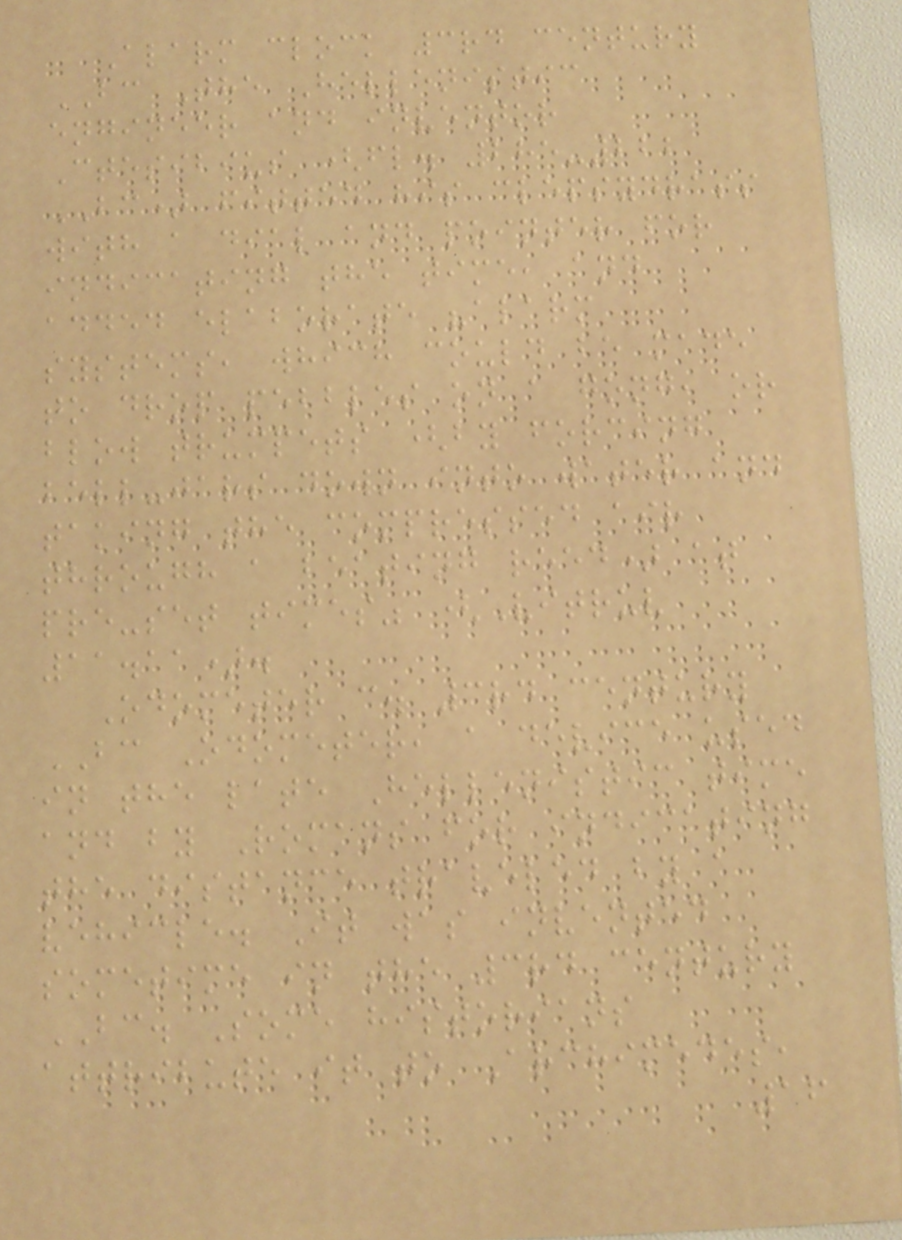Alarm clock 3rd century
BC The Hellenistic
engineer and inventor
Ctesibius (fl. 285-222
BC) fitted his clepsydrass
with a dial and pointer for
indicating the time, and
added elaborate "alarm
systems, which could be made
to drop pebbles on a gong, or
blow trumpets (by forcing
bell-jars down into water and
taking the compressed air
through a beating reed) at
pre-set times" (Vitruv
11.11).
Odometer c. 3rd century
BC Odometer, a device used
in the late Hellenistic time
and by Romans for indicating
the distance traveled by a
vehicle. It was invented
sometime in the 3rd century
BC. Some historians
attribute it to Archimedes,
16
